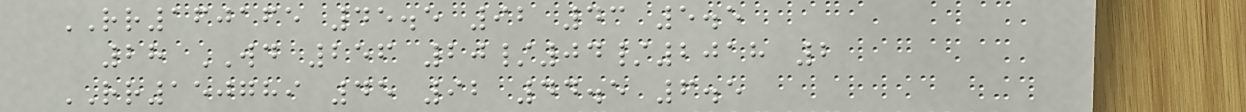RR160165 45.5 92 43 5.5
28 WD 256 20/04/2018 2
RR150789 45 92 44.5 6.5
